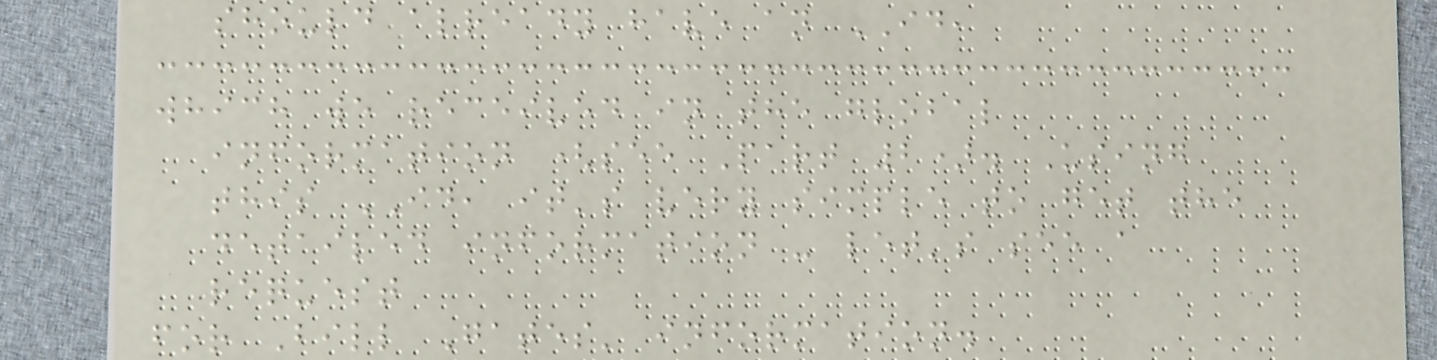should already have an ID,
which we received in the global
information (see Part 2). Using
this ID, it's very simple to get the
detailed information - let's see a
request
for Bill Gates' information.
